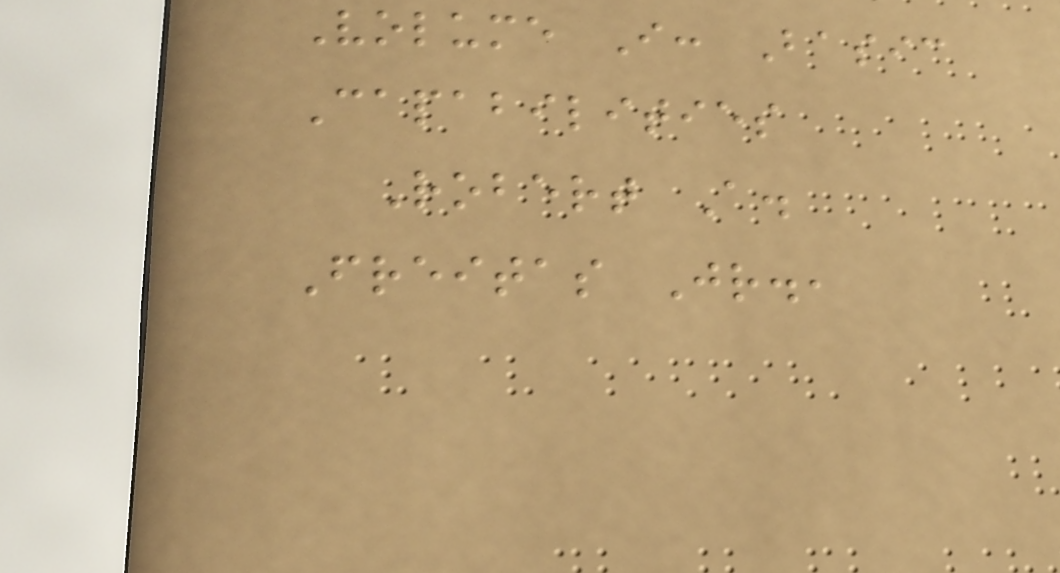Volume I: Basic
Capabilities
Robert A.
Freitas Jr.,
